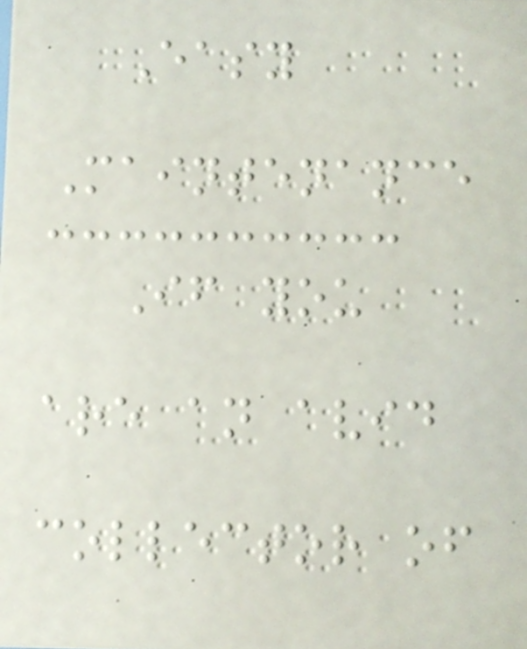Easy
Maintenance
If you
are an avid
collector of
